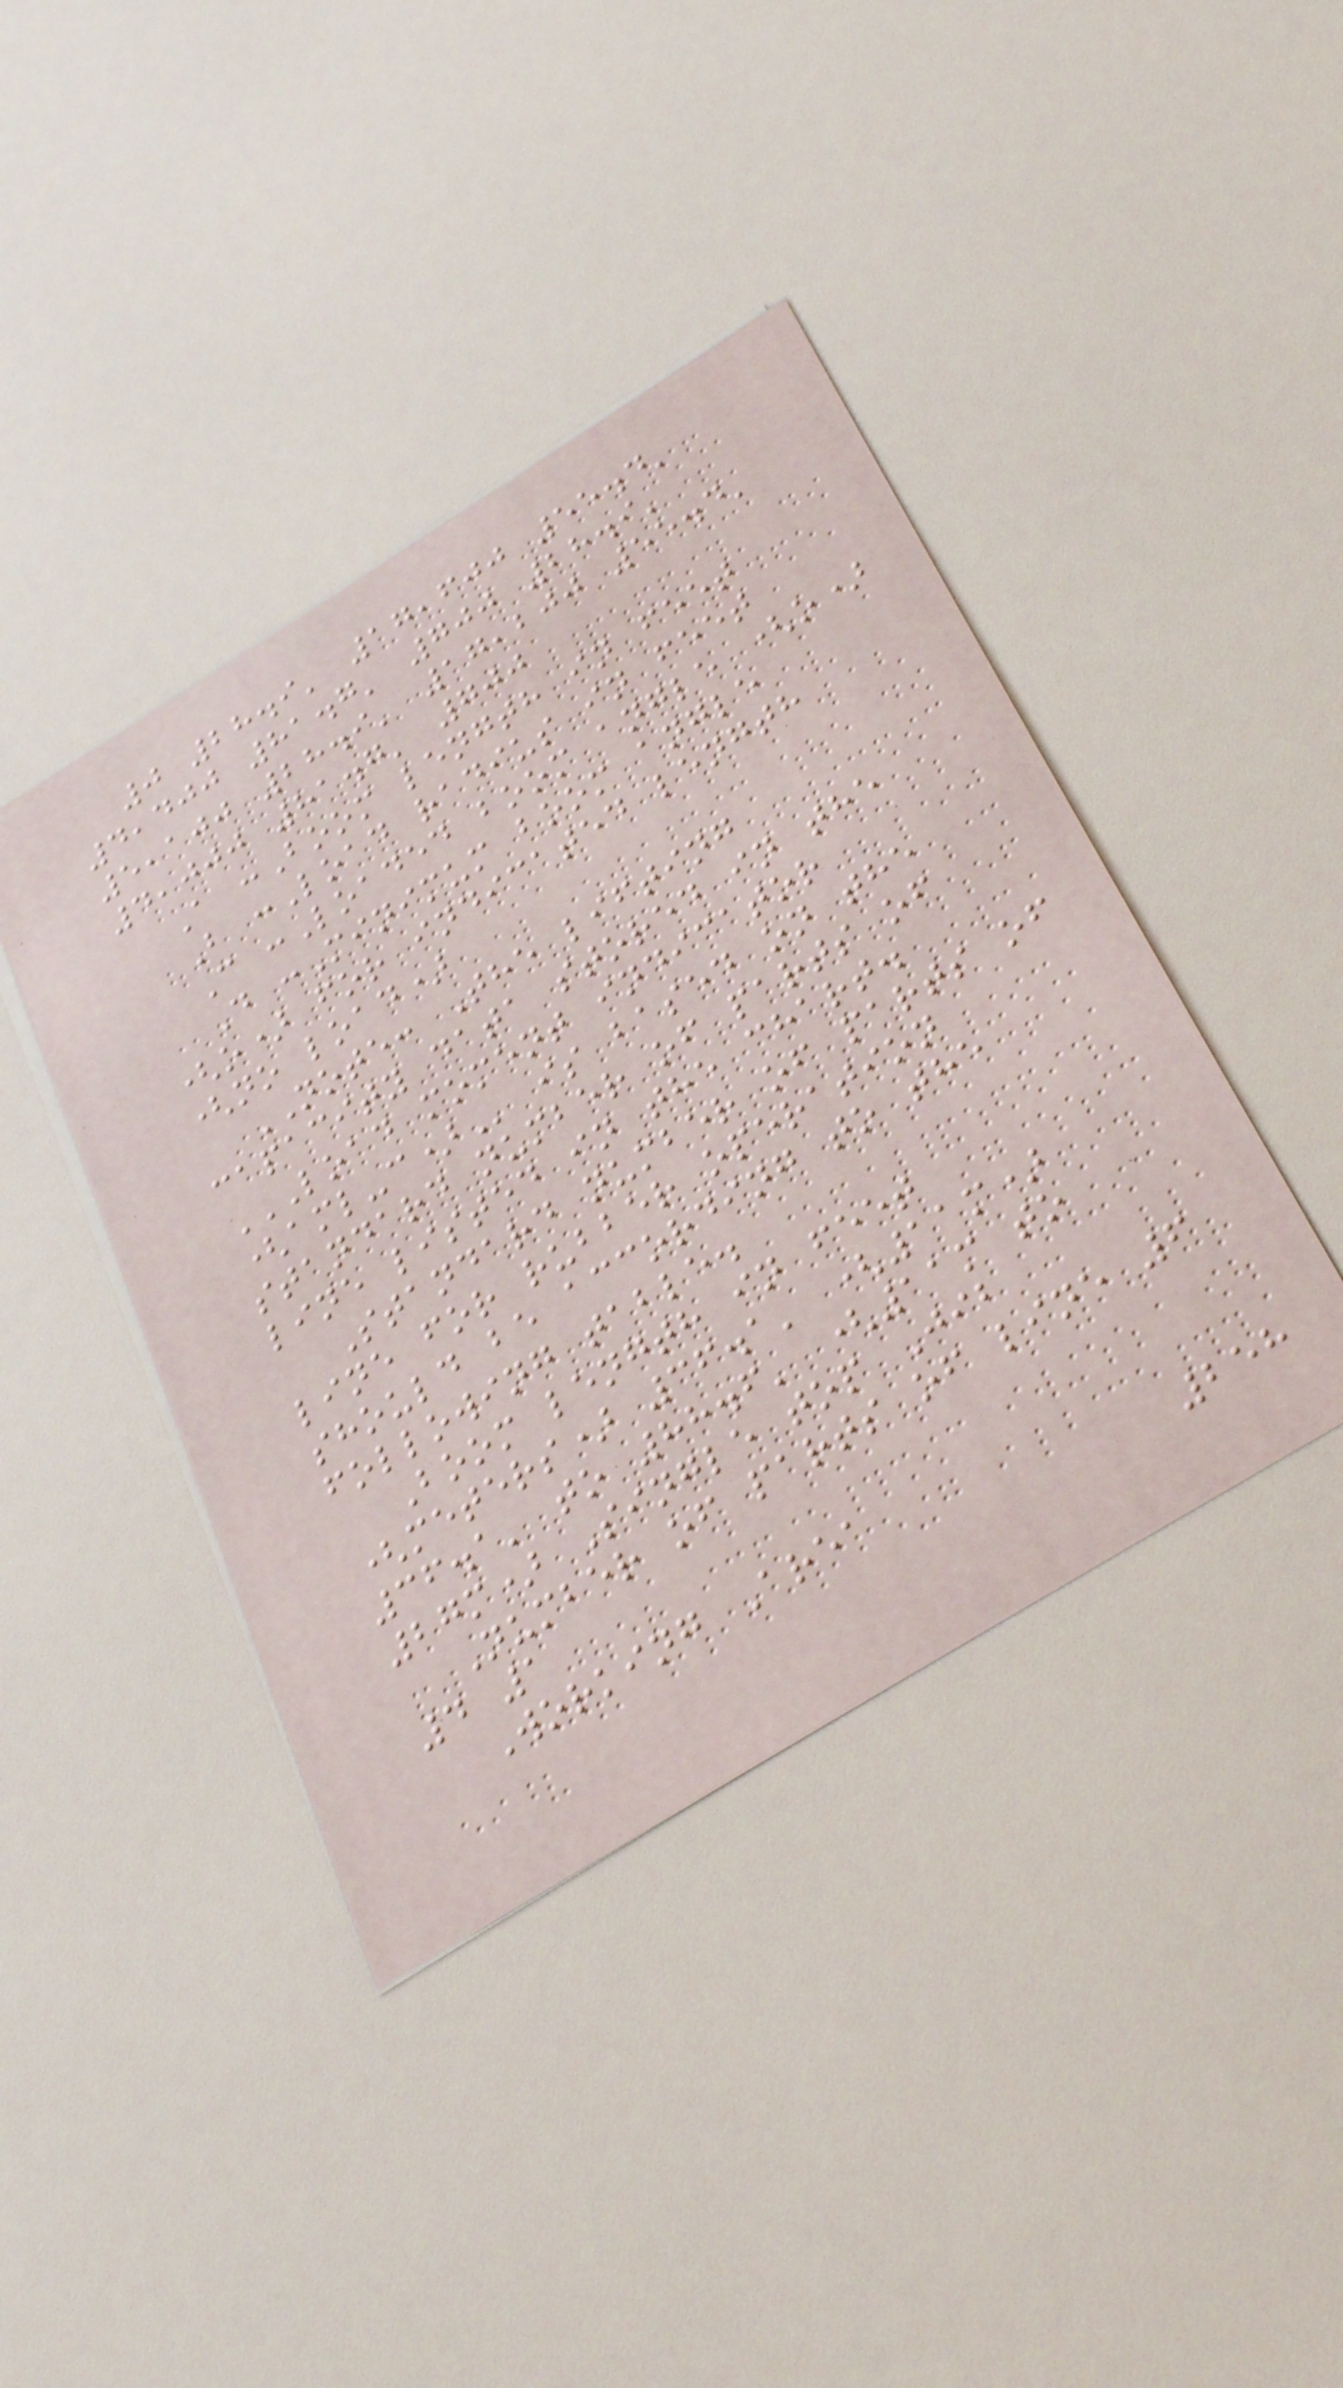0 28.9' 17,600 55.4'
4,400 81.7' 700 28.9'
5,100 28.9' 17,200 55.4'
4,000 81.7' 700
A :Boom length in feet
B :Load radius in feet
C :Loaded boom angle (o)
D :Minimum boom angle
(o) for indicated length
(no load)
NOTE: The lifting
capacity data stored in the
LOAD MOMENT INDICATOR
(AML-C) is based on the
standard number of parts of
line listed in the chart.
Standard number of parts of
line for rubber operation
should be according to the
following table.
Boom length in feet
(meters) 36.1' (11m)
36.1' to 88.6' (11m to
27m) Single top Jib
Number of parts of line 6
4 1
Working Area
258
